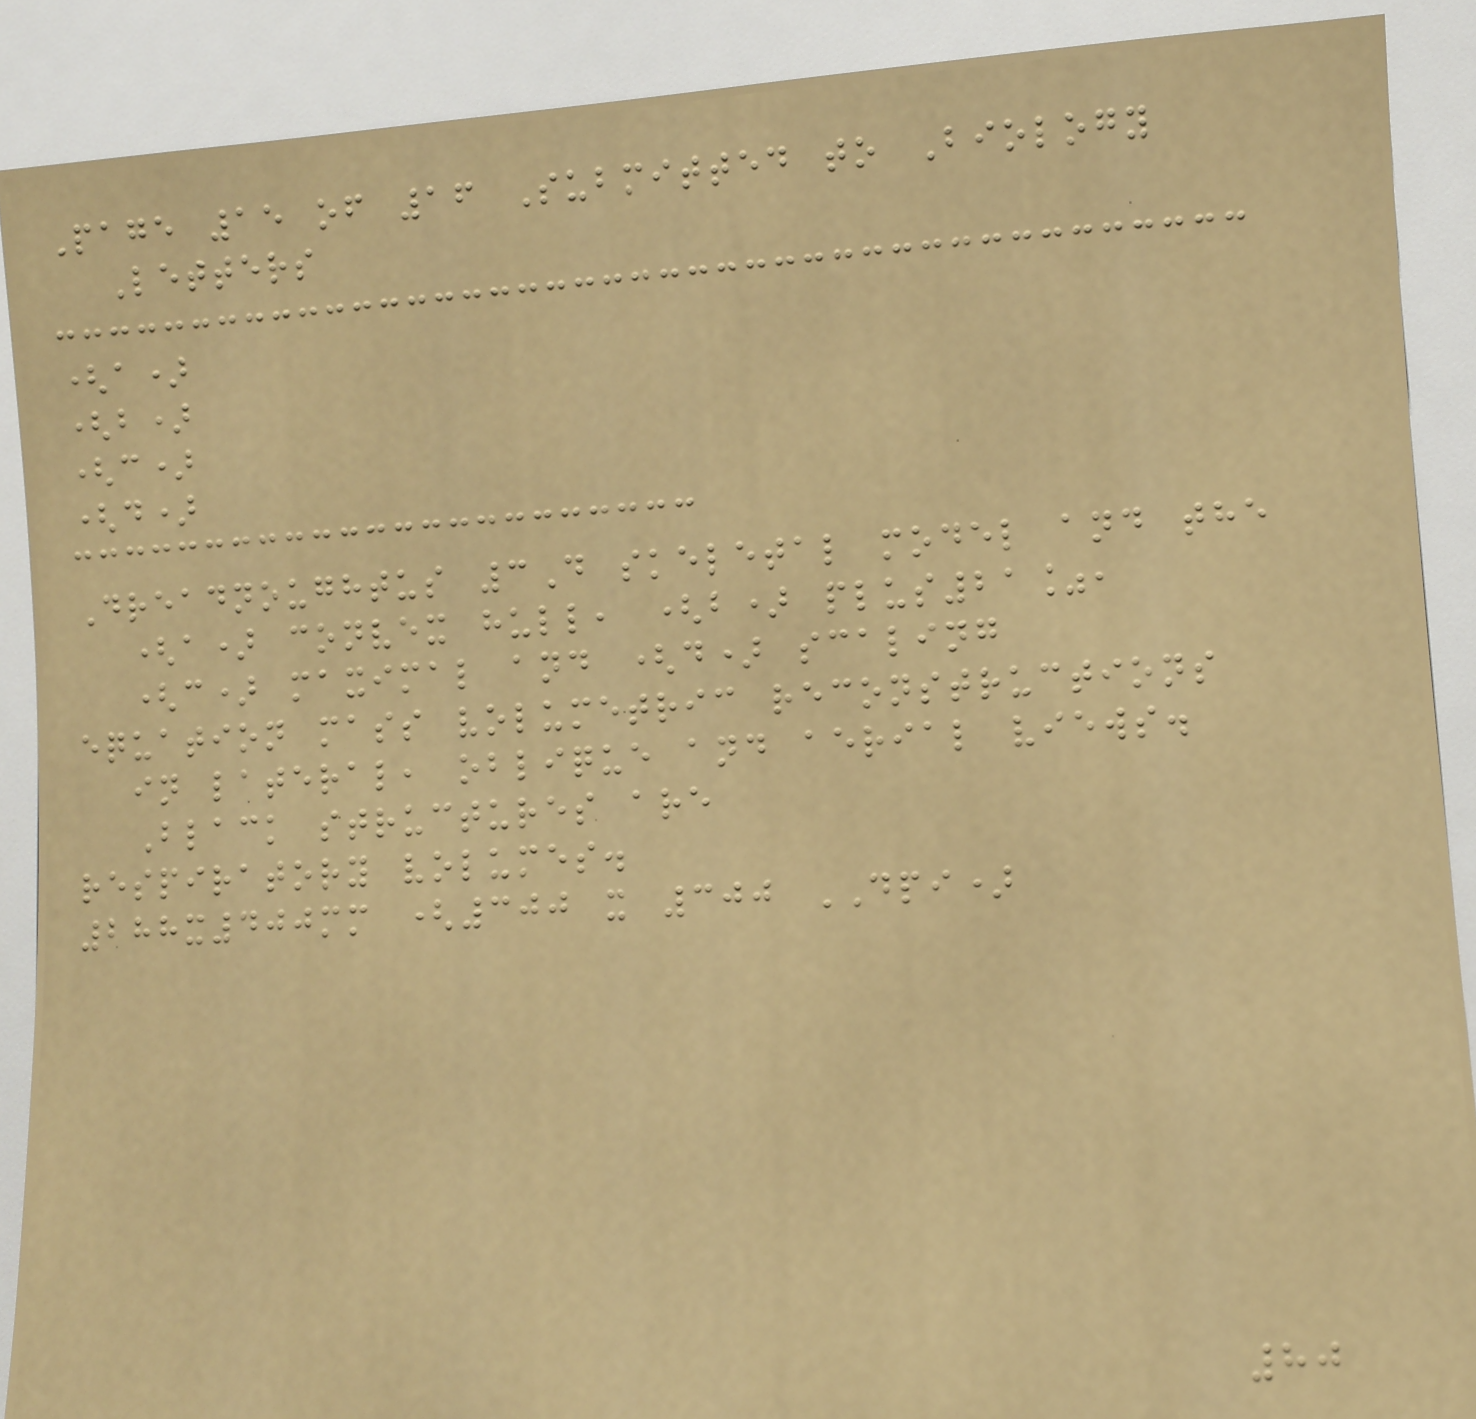Page 15 of 16 Submitted to Biology
Letters
(a)
(b)
(c)
(d)
Dreadnoughtus 3D skeletal model and the
(a) convex hull, (b) plus21%,
(c) maximal and (d) scaling
equation mass volumetric reconstructions
in lateral, oblique and aerial views.
Black structures are
respiratory volumes.
288x400mm (300 x 300 DPI)
80
